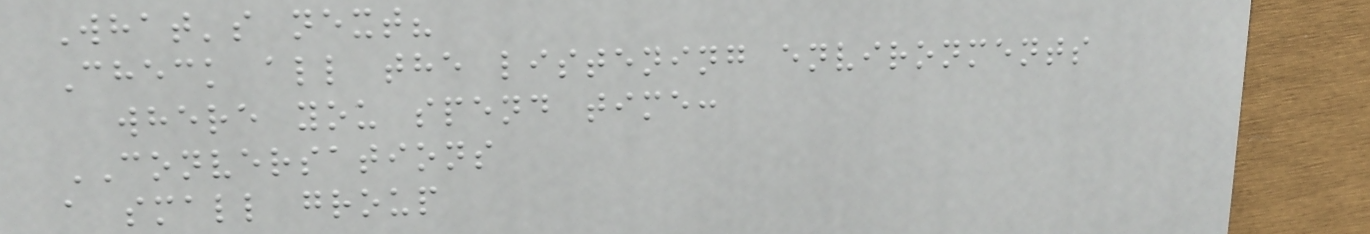What's next?
Check all the listening environments
where you spend time:
CONVERSATIONS
a small group
